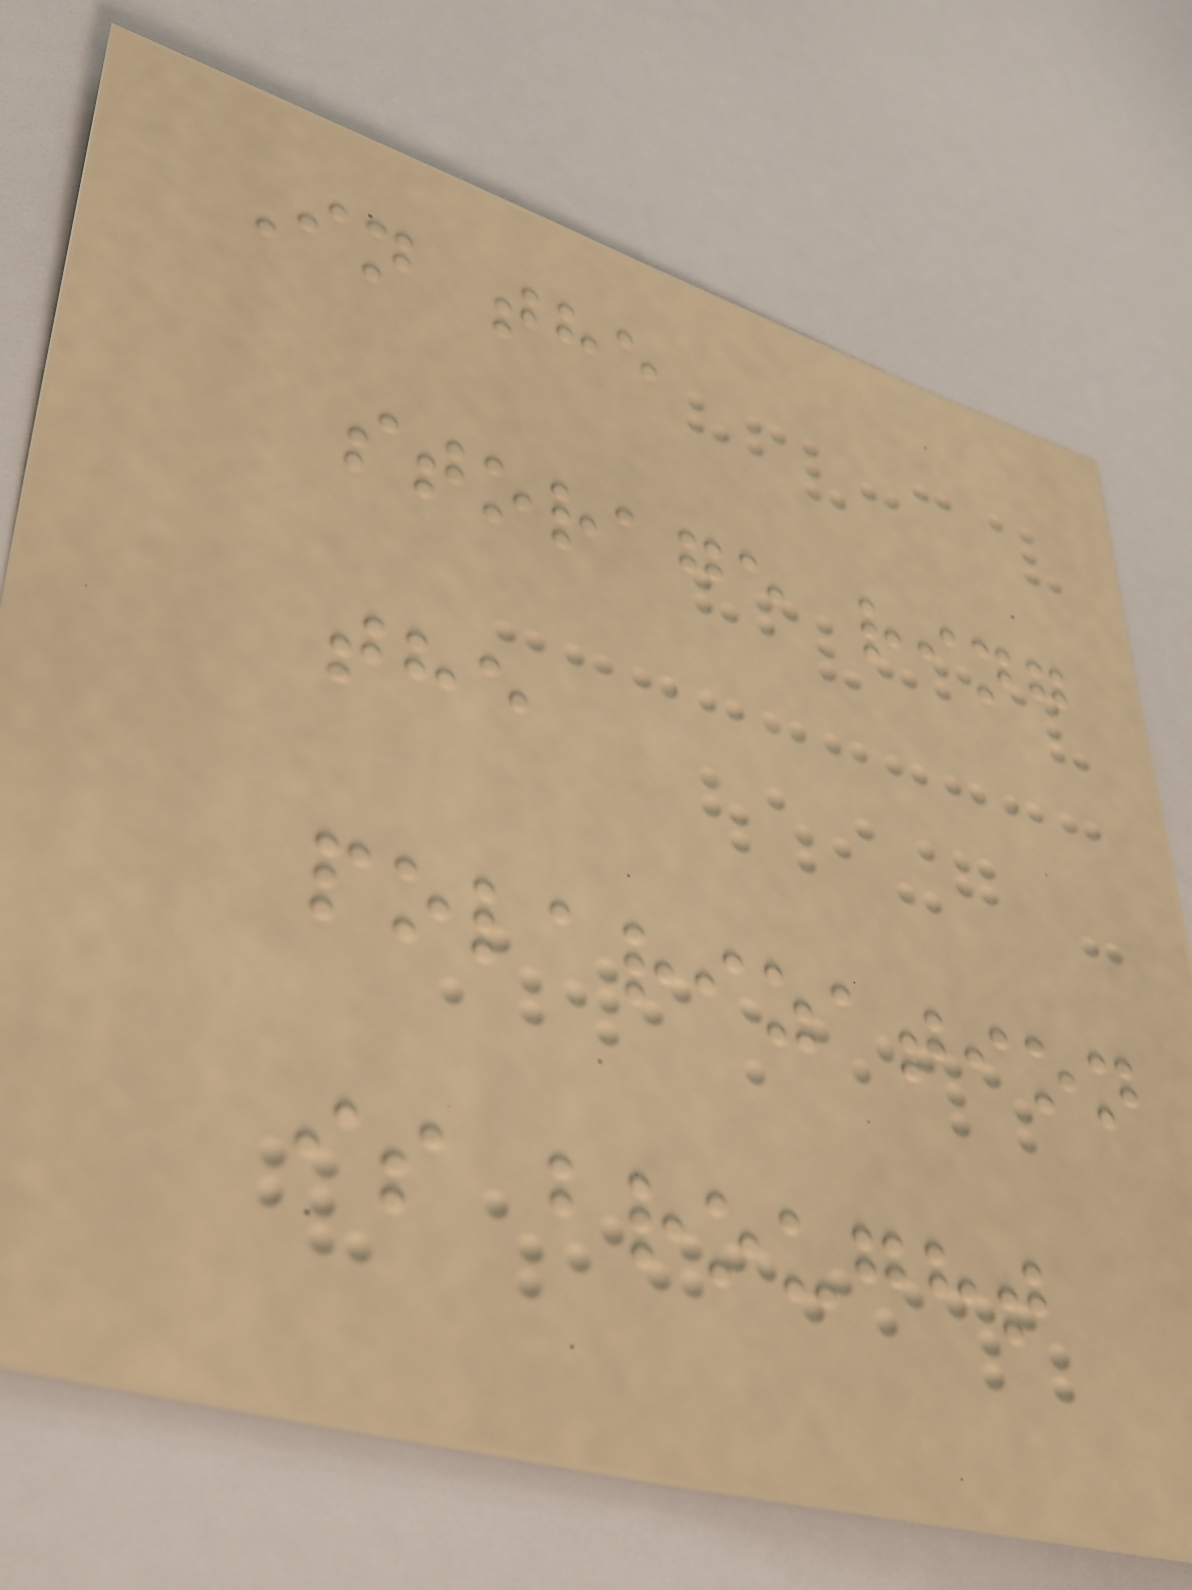In the
storage ring
the
polarization
is brought
